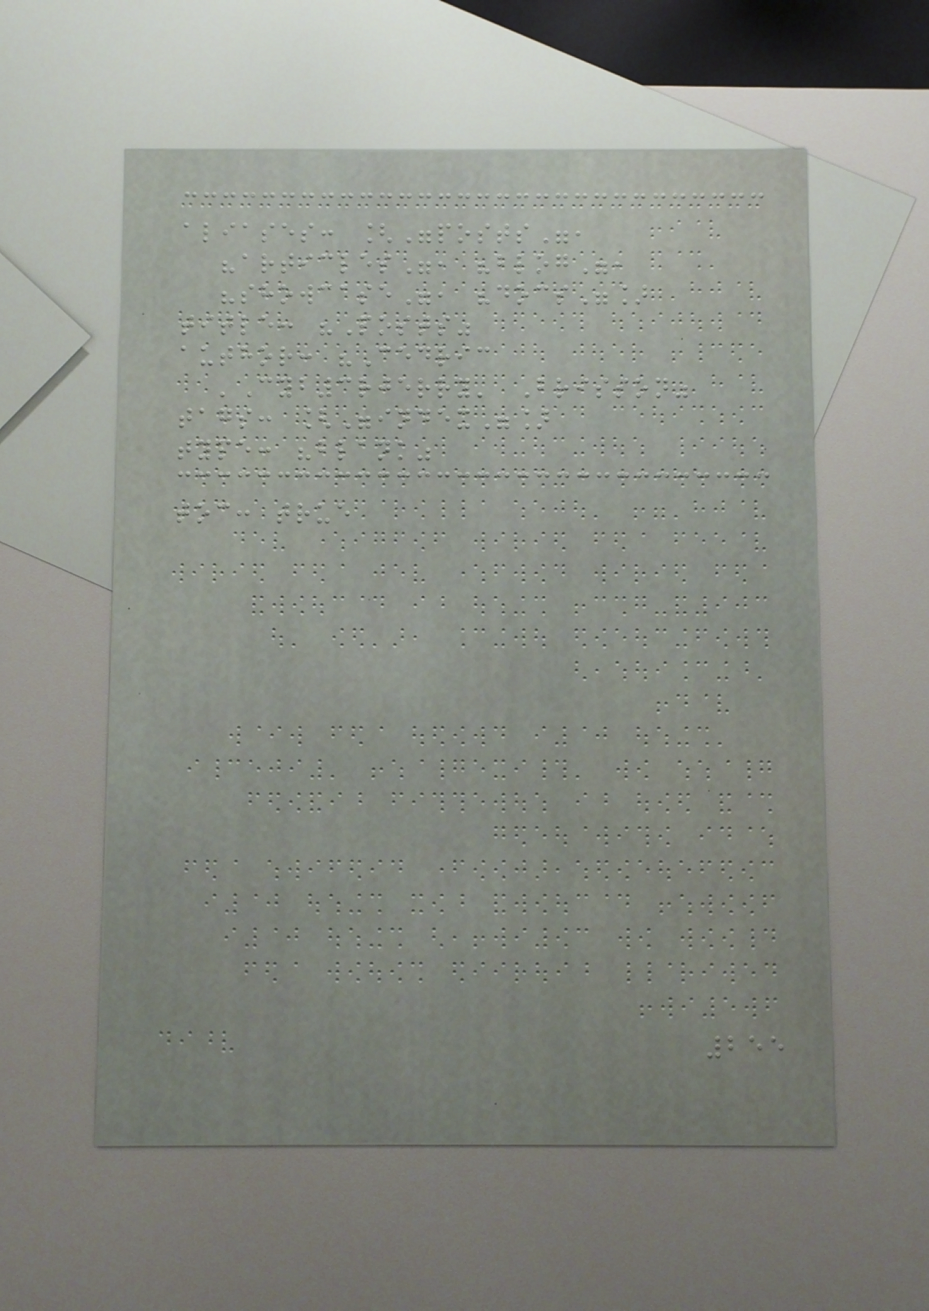aliases: ["posts",
"articles", "blog",
"showcase", "docs"]
title: "Posts"
author: "Cedric
'Cyb3rjerry' Brisson"
tags: ["index"]
type: "blank"
toc: true
255
